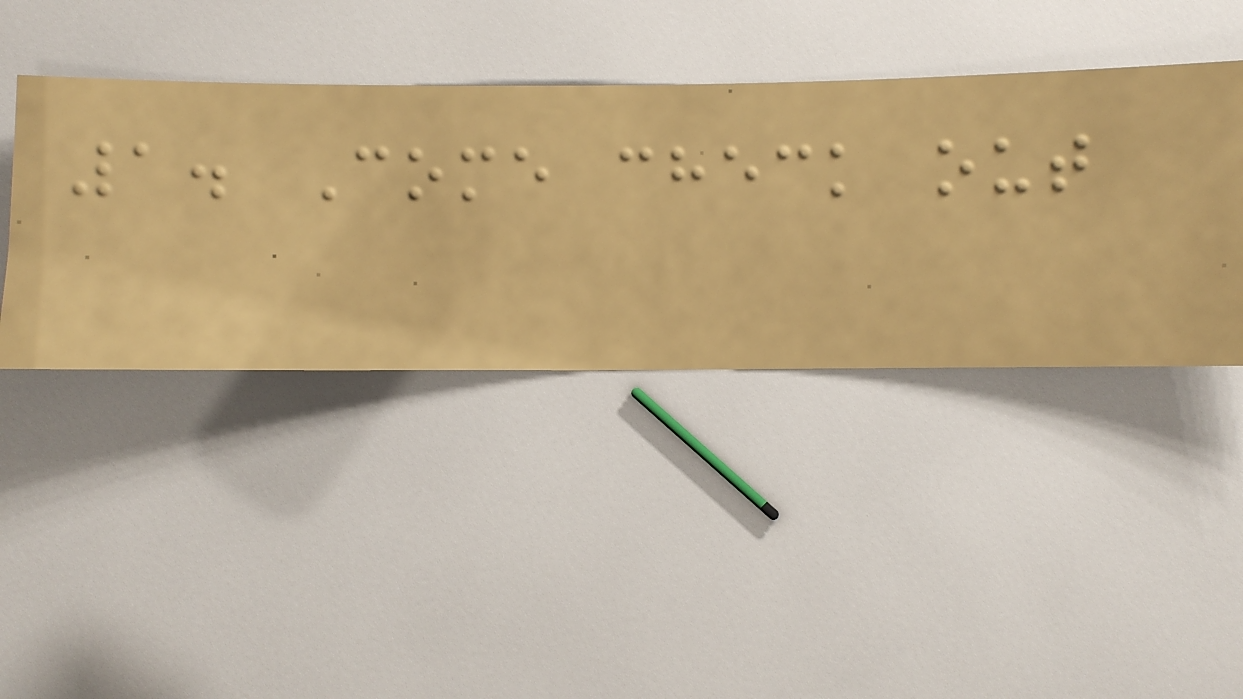1. Come check out
